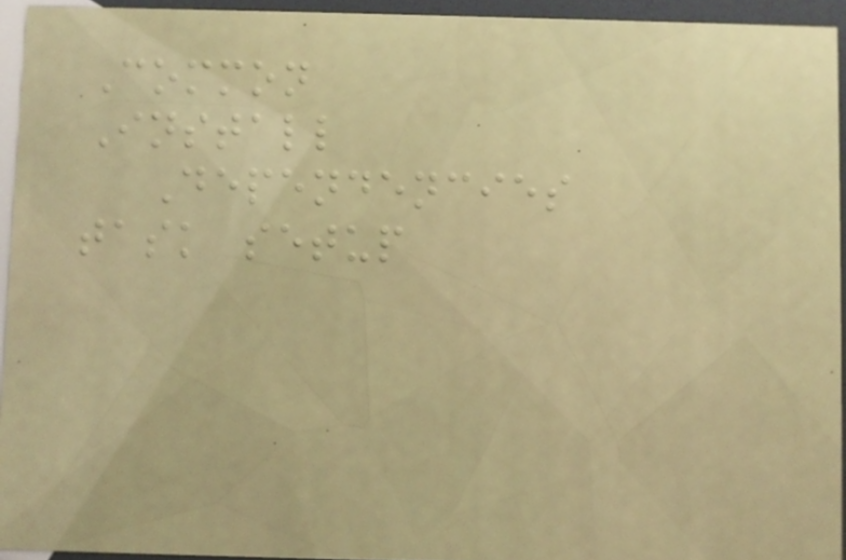Common
Install
Dependencies
task setup
